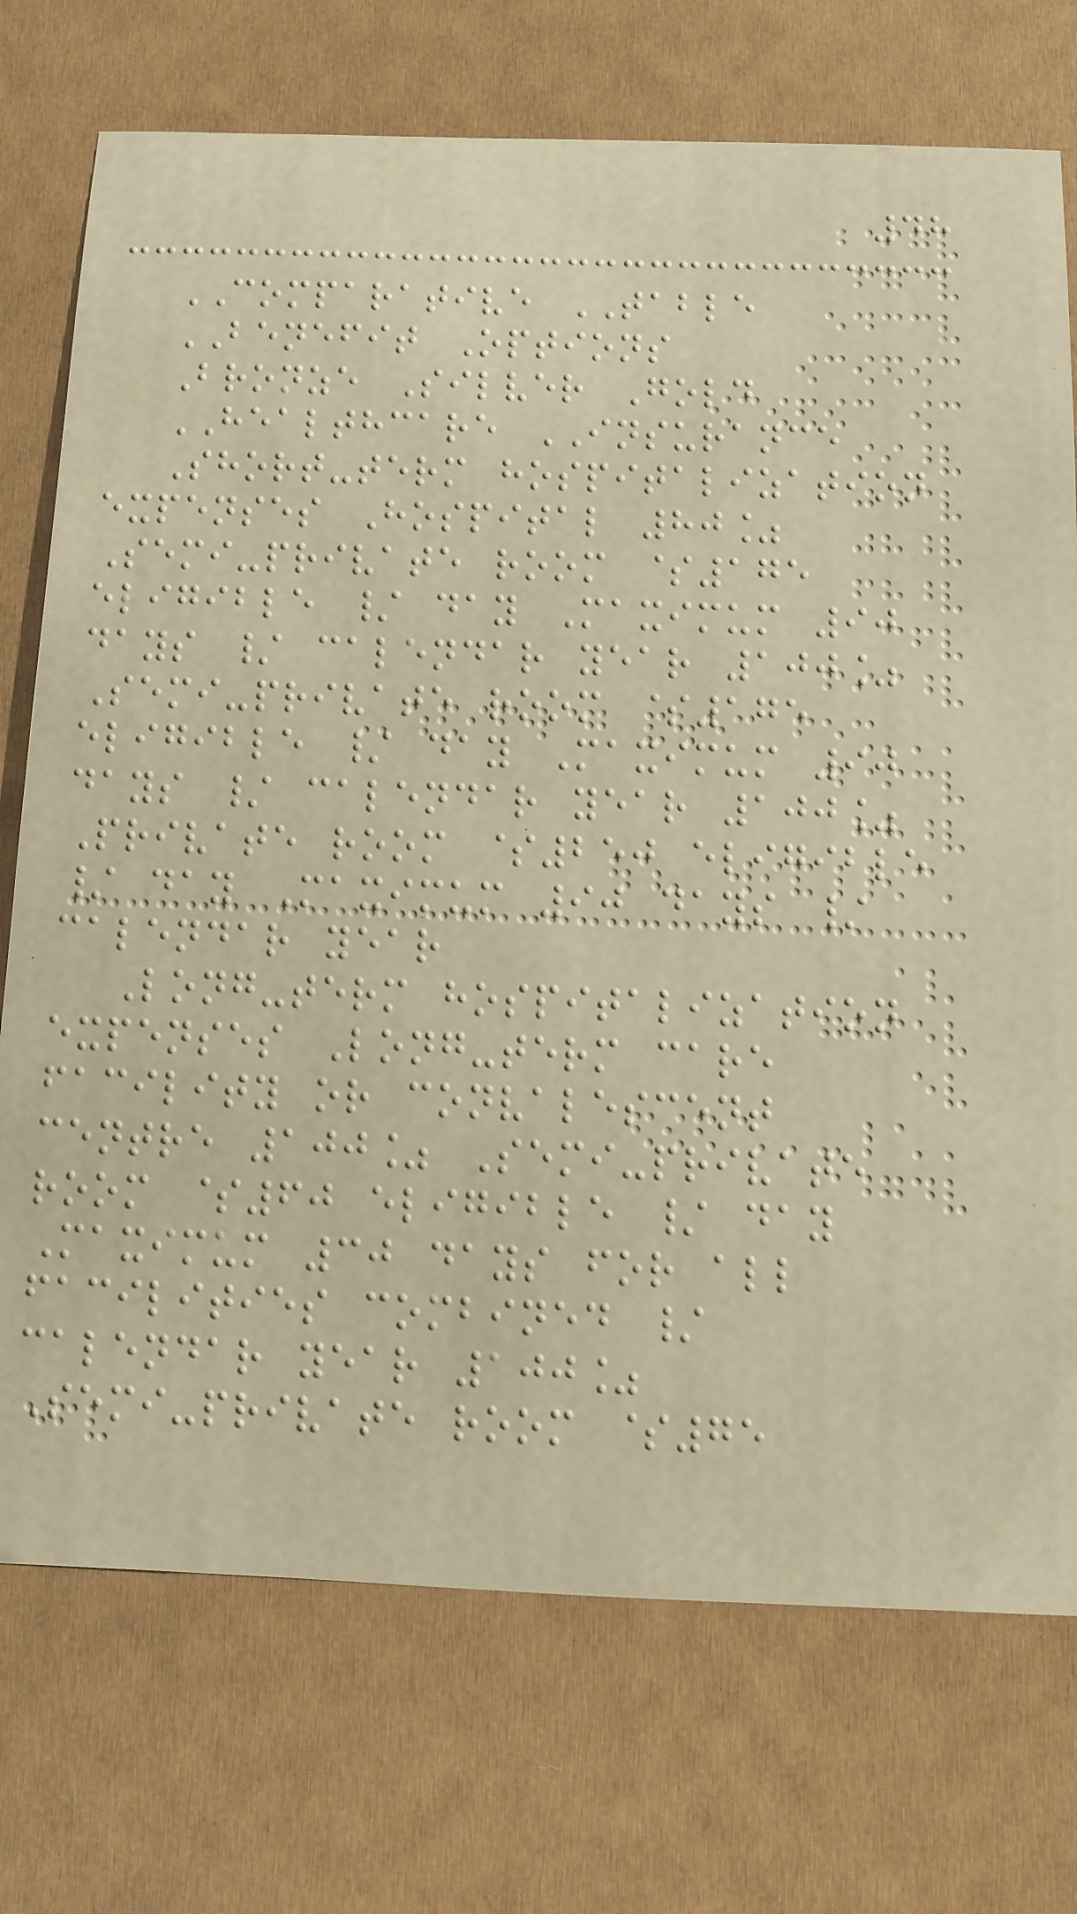48
COMPARATIVE TABLE
BENEFIT Options
Bronze Silver Gold
HEALTHCARE INSURANCE
Short-term hospitalization
expenses Hospital 80%
Semi-private room $175
eligible / day Maximum 90
days / calendar year 100%
Semi-private room $175
eligible / day Maximum 90
days / calendar year 100%
Private room $250 eligible
/ day Maximum 90 days /
calendar year
Long-term hospitalization
expenses Long-term care
facility or convalescent
centre 100% Semi-private
room $60 eligible / day
Maximum 30 days for all
facilities combined /
calendar year 100%
Semi-private room $75
